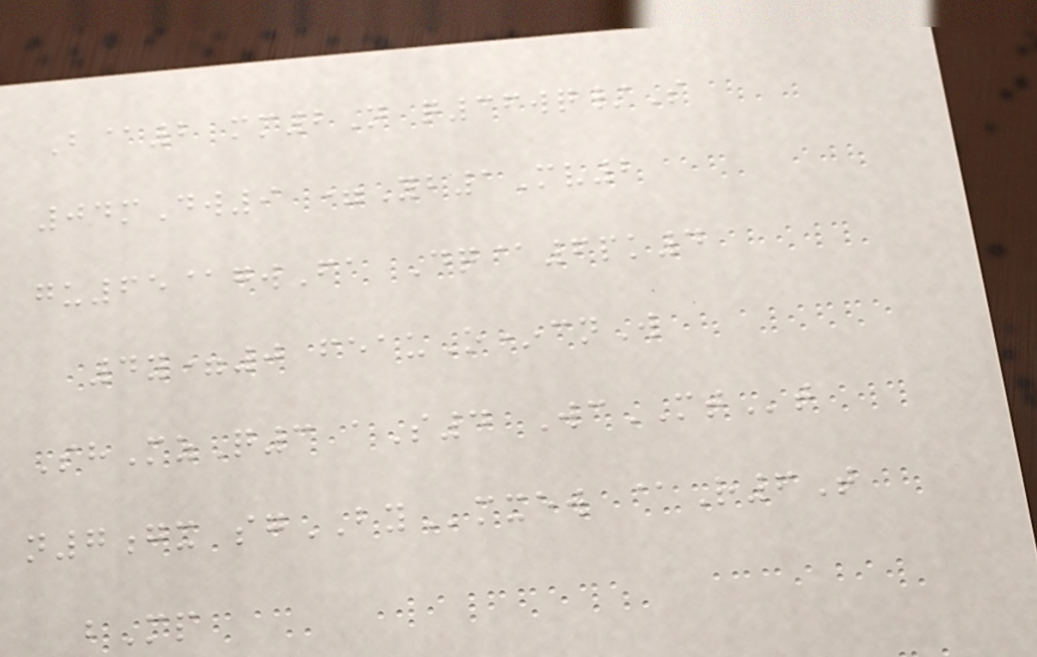B@2 mm2N q36wq/S
04mDw9 =Yb1Mv2
gu65@gwFa Dq@6pk4
4y=0 feauO*cnW
ShMzQ3 aS4 WcMTt
n7gx sgBYmxew @R6T
bMp
